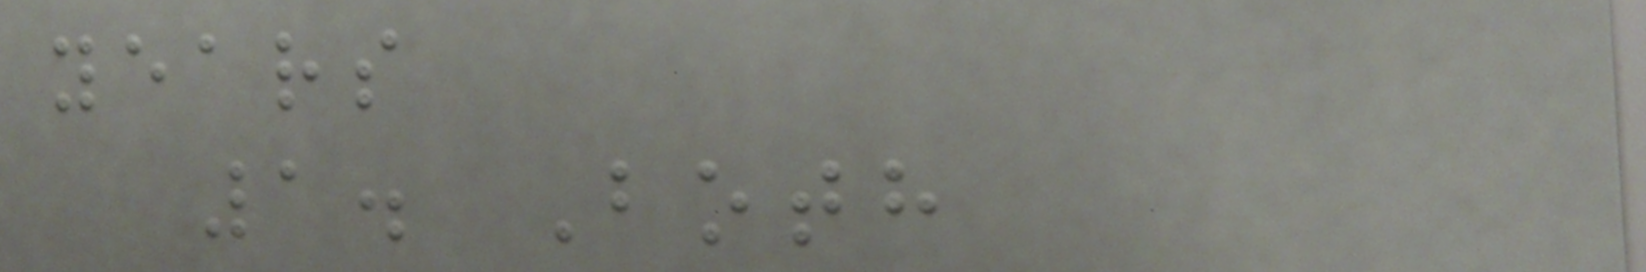years
1. Both
